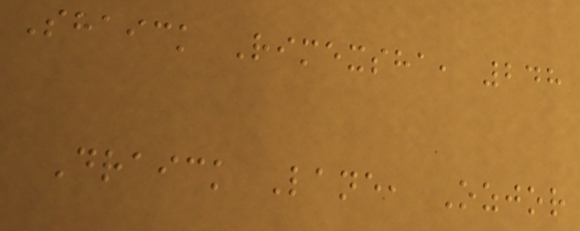Shaick Rimexsha, 248
Draick Lane, Ozjor
